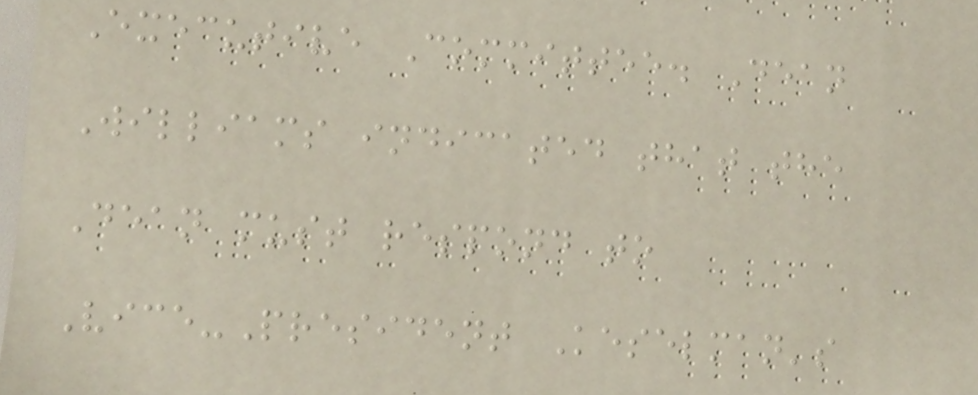Executive Committee. Dean
Williams indicated that the
Dean must respond to
Vice-President Keselman's
